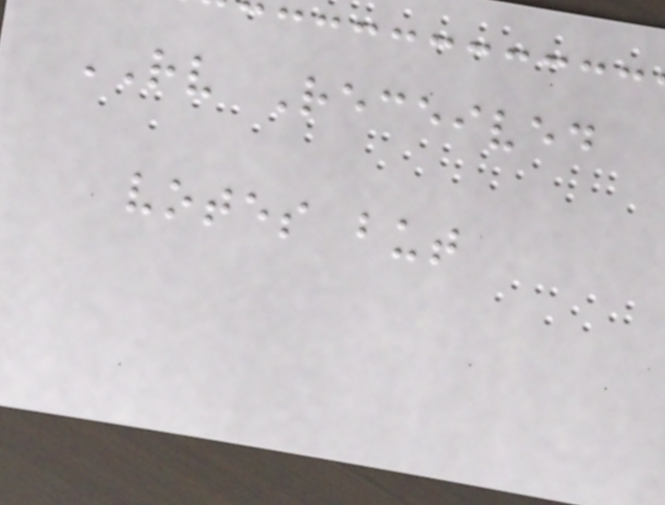RV Received
votes but
